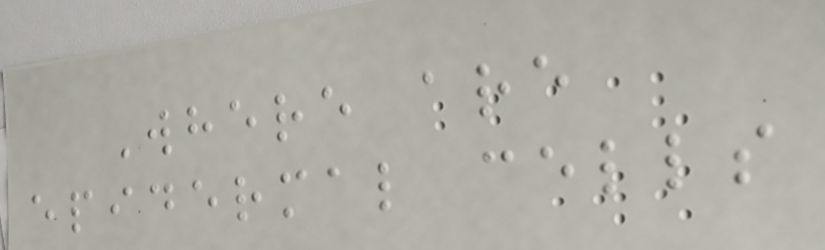Where are
epidermal cells
